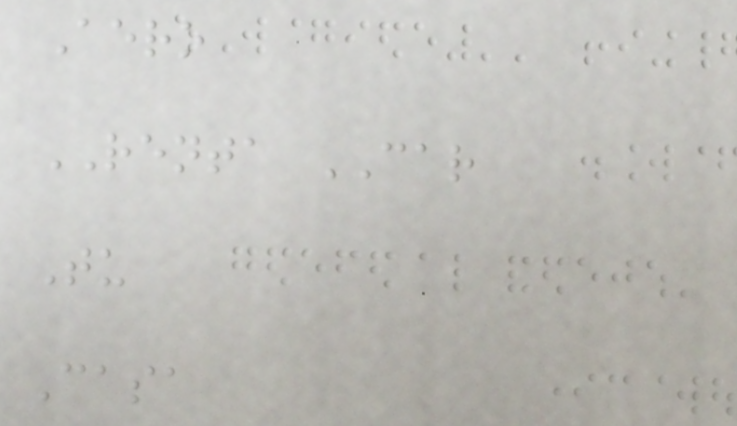Aero
RENTA CAR
Tu
Casa
